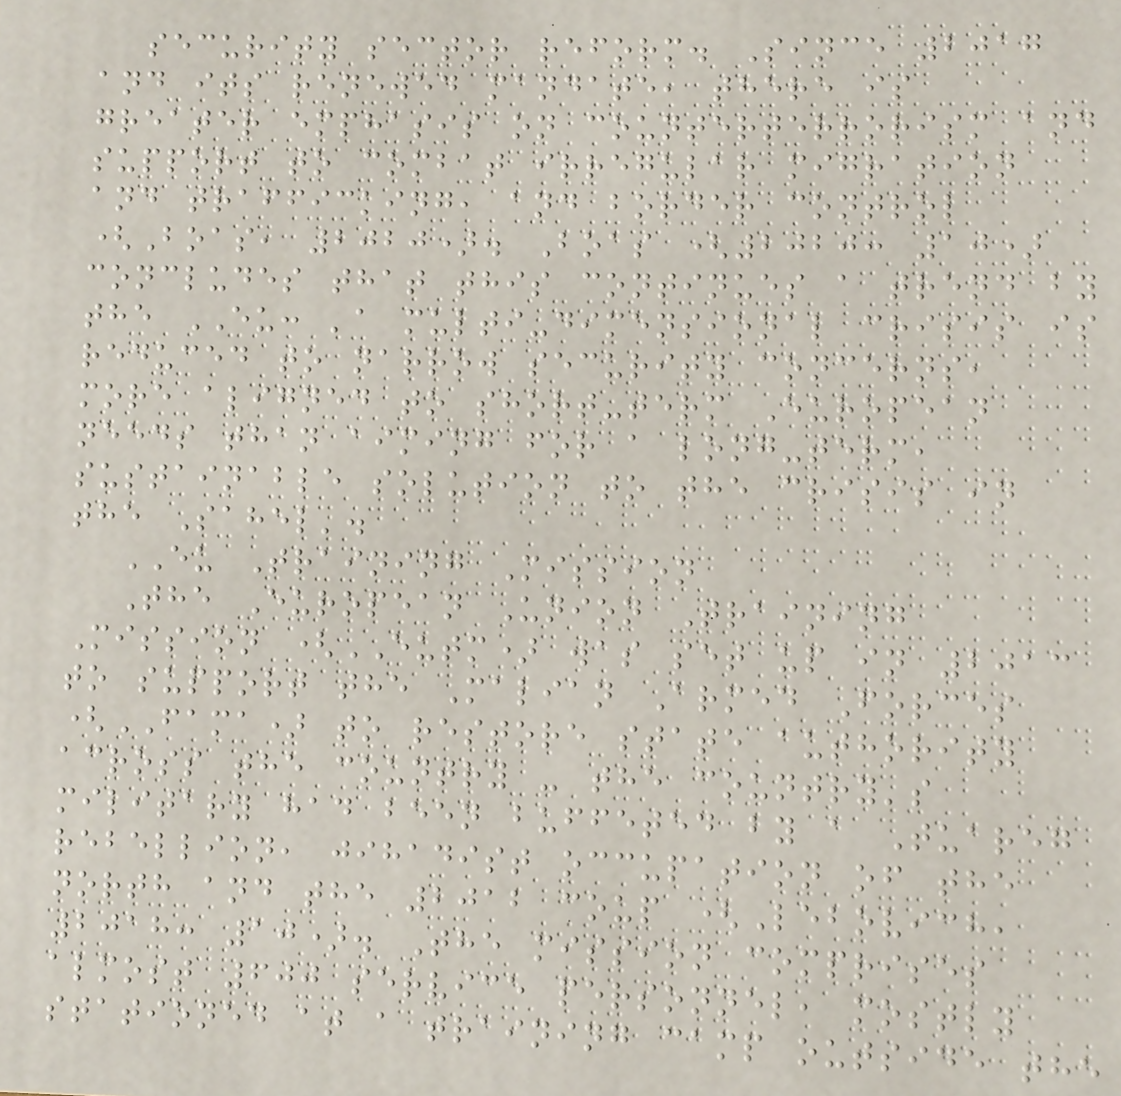security sector reform. Since 2017
and its renewed mandate, there is
greater emphasis on counterterrorism and
support to combat irregular migration
and trafficking, and border control
(Boas, 2020). Boas (2020: 10)
concludes that this continues a trend by
the EU: 'a multi-dimensional crisis is
reduced to narrow security concerns,
more aligned to short-term European
needs than aiming for a long-term,
sustainable solution to the crisis in
the Sahel'.
EU Training Mission
The European Union Training
Mission (EUTM) was set up in 2013
to support the Malian Armed Forces
(FAMA) to restore state authority
across the country - the country's
military had been buffeted by a Tuareg
rebellion, jihadist occupation of the
north and the 2012 coup (Lebovich,
2018: 10). The mission comprises
almost 600 service personnel, mostly
stationed at a training camp outside the
